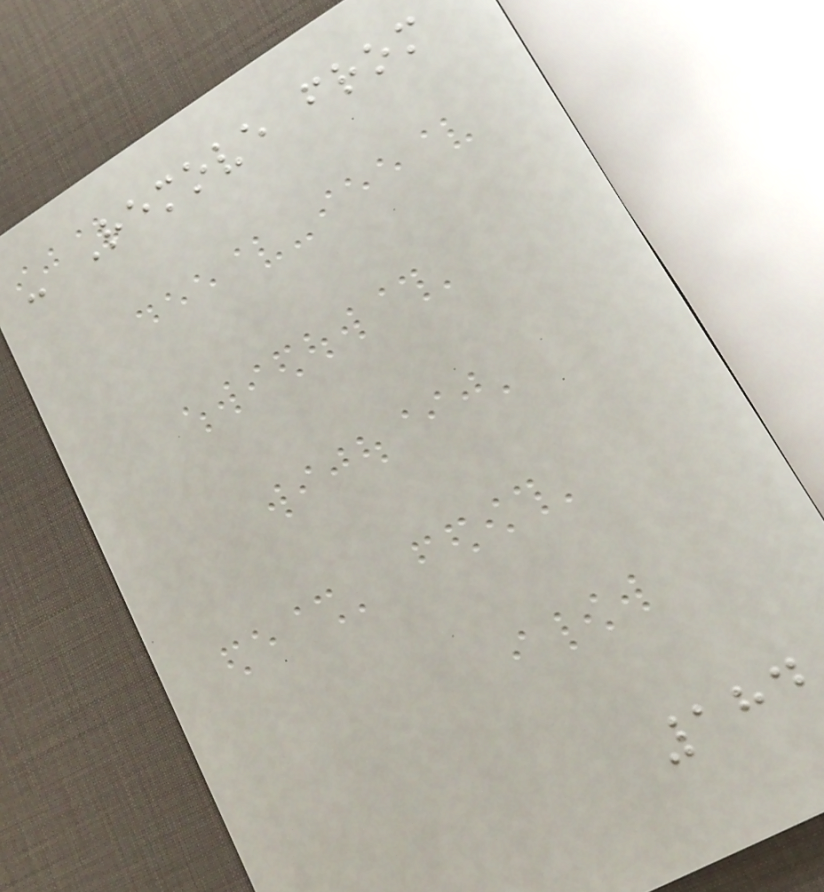- Remove from
184
